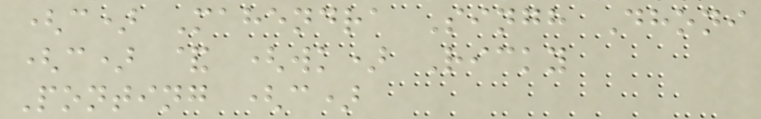(c) Mahendra Singh Dhoni
(c) & (wk) Ricky
Ponting (c)
